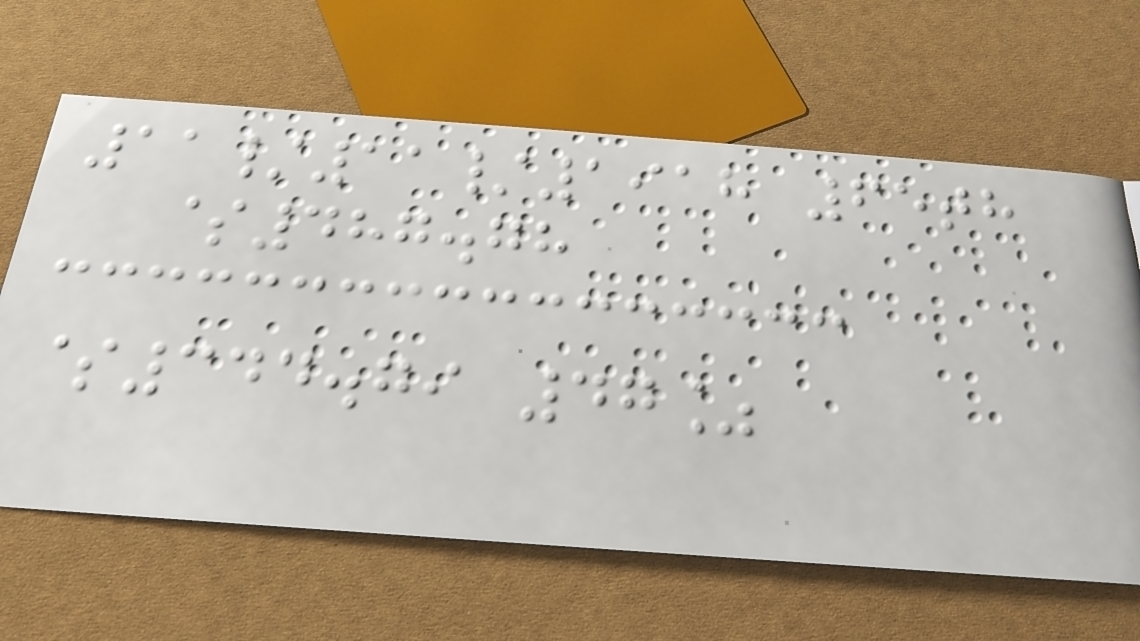11/11/1918 65th
$487.78
$344.79 47%
